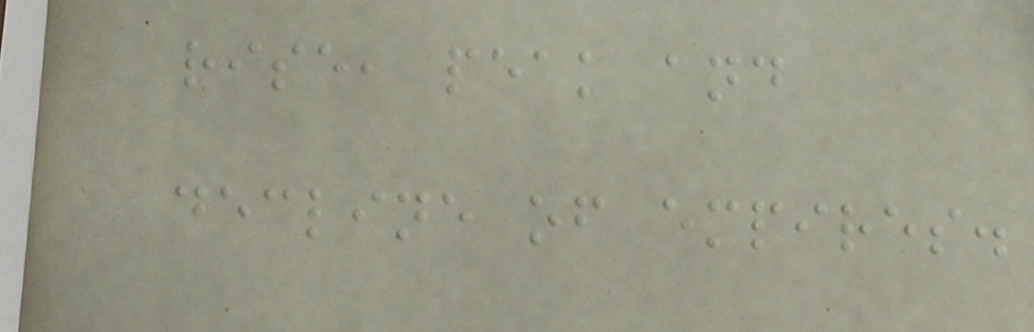rise, peak and
decline of empires.
